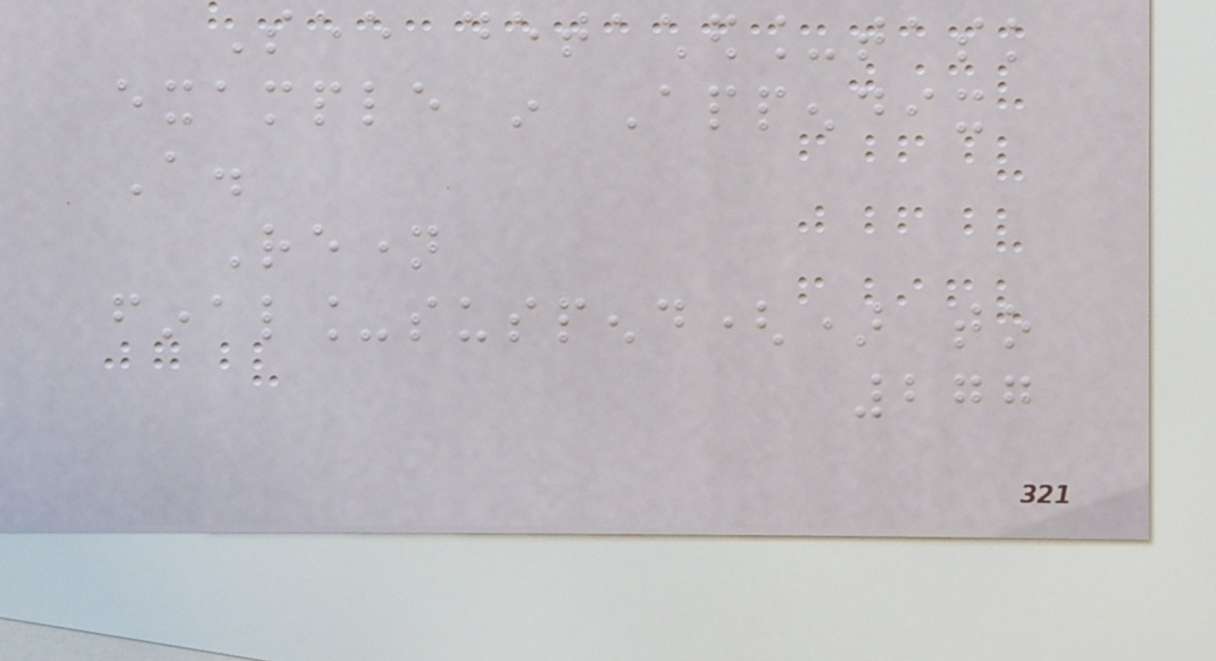See detached_task
example in Appendix
A.
Rename
final_suspend() to
277
